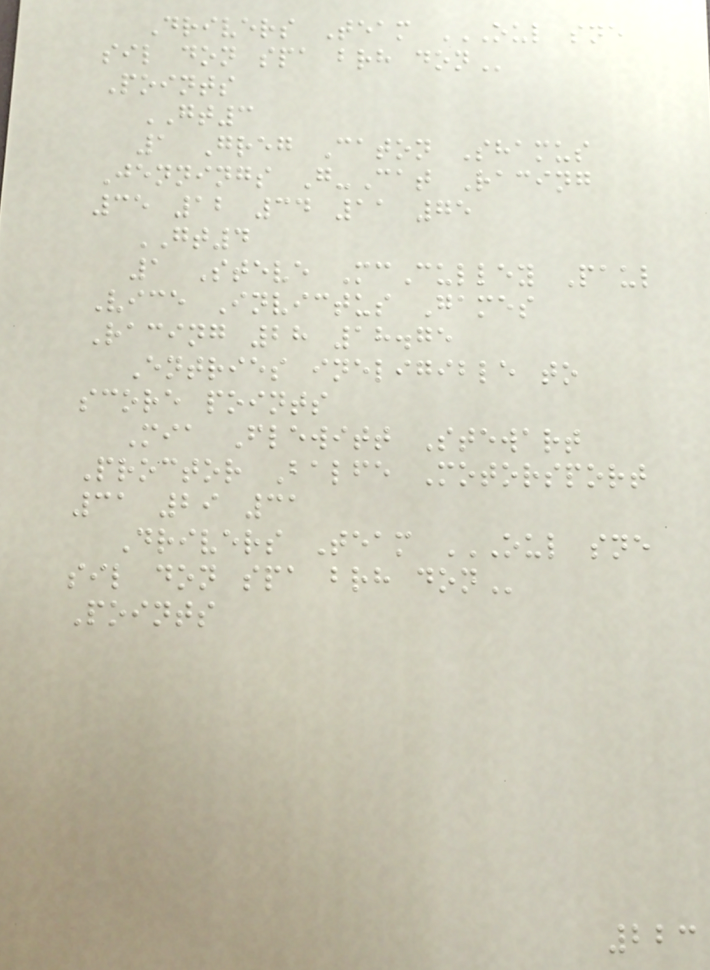Drivers Team OUL SNE
SIL DON SPA BRH DON
Points
GT3
1 Greg Caton Shamus
Jennings G-Cat Racing
35 12 34 11 75
GT4
1 Steve McCulley Paul
Vice Invictus Games
Racing 28 18.75
Entries ineligible to
score points
Mia Flewitt Stewart
Proctor Balfe Motorsport
31 29 31
Drivers Team OUL SNE
SIL DON SPA BRH DON
Points
223
